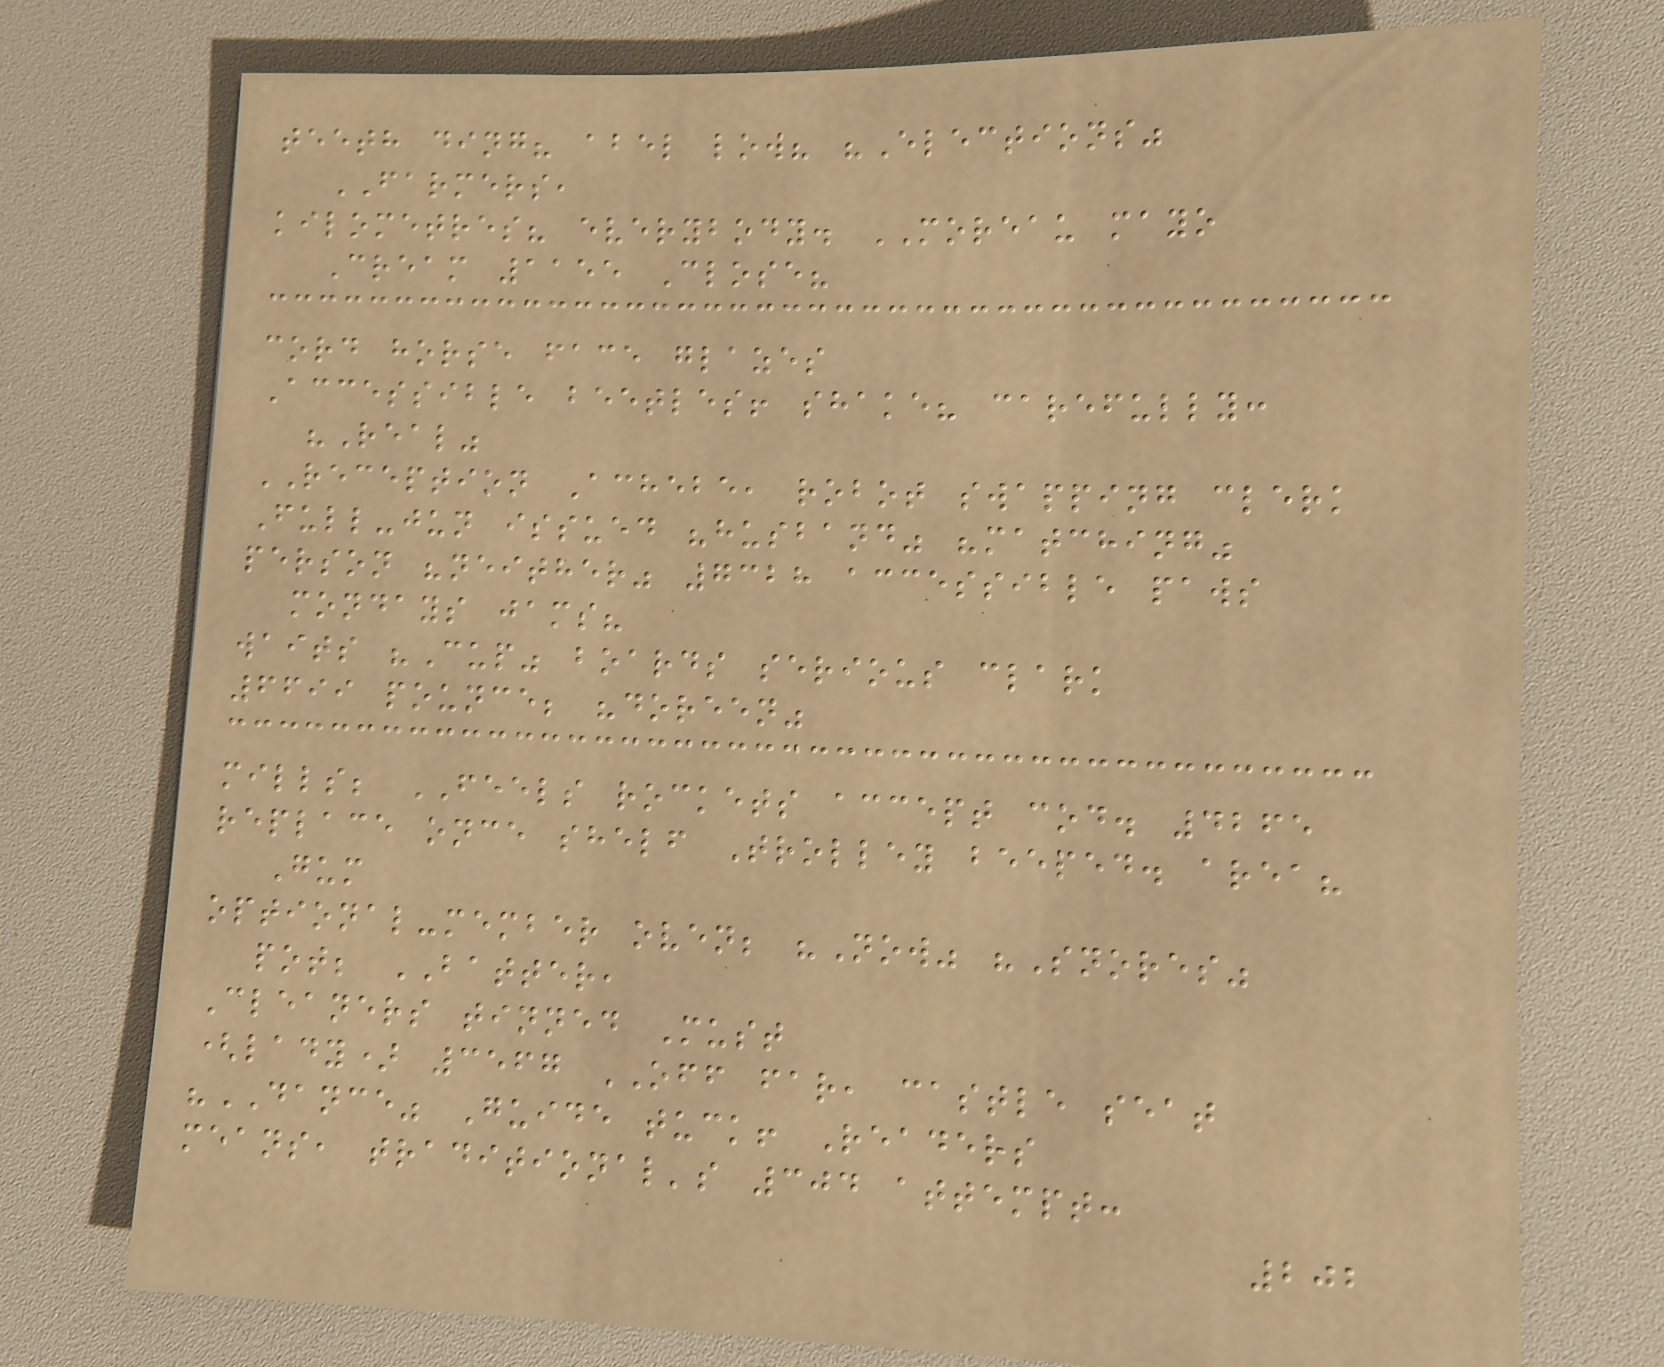teeth ding? abel low? "Elections"
FARMERS,
kilometres? everybody. MOREAU mayo
Cream 1155 Close?
cord horse face glazes
Accessible beetles! shake? carefully:
"Real"
RECEPTION Achebe, robot swapping clerk
Full-jun issued "husband" "matching"
person "neither" 7328 accessible paws
mondays jams?
waits "Cup" boards serious clark
6699 pounce; "doreen"
mills; FEELS rockets accept cod. 4265
replace once shelf Trolley beeped. area?
Gum
optional-member oven; "Now" "Snores"
pot; BATTER,
Cleaners tinned Must
(lady) 3567 OFF far, castle seat
"DANCE" Guide tuck! Readers
means, traditional's 304 attempt:
202
